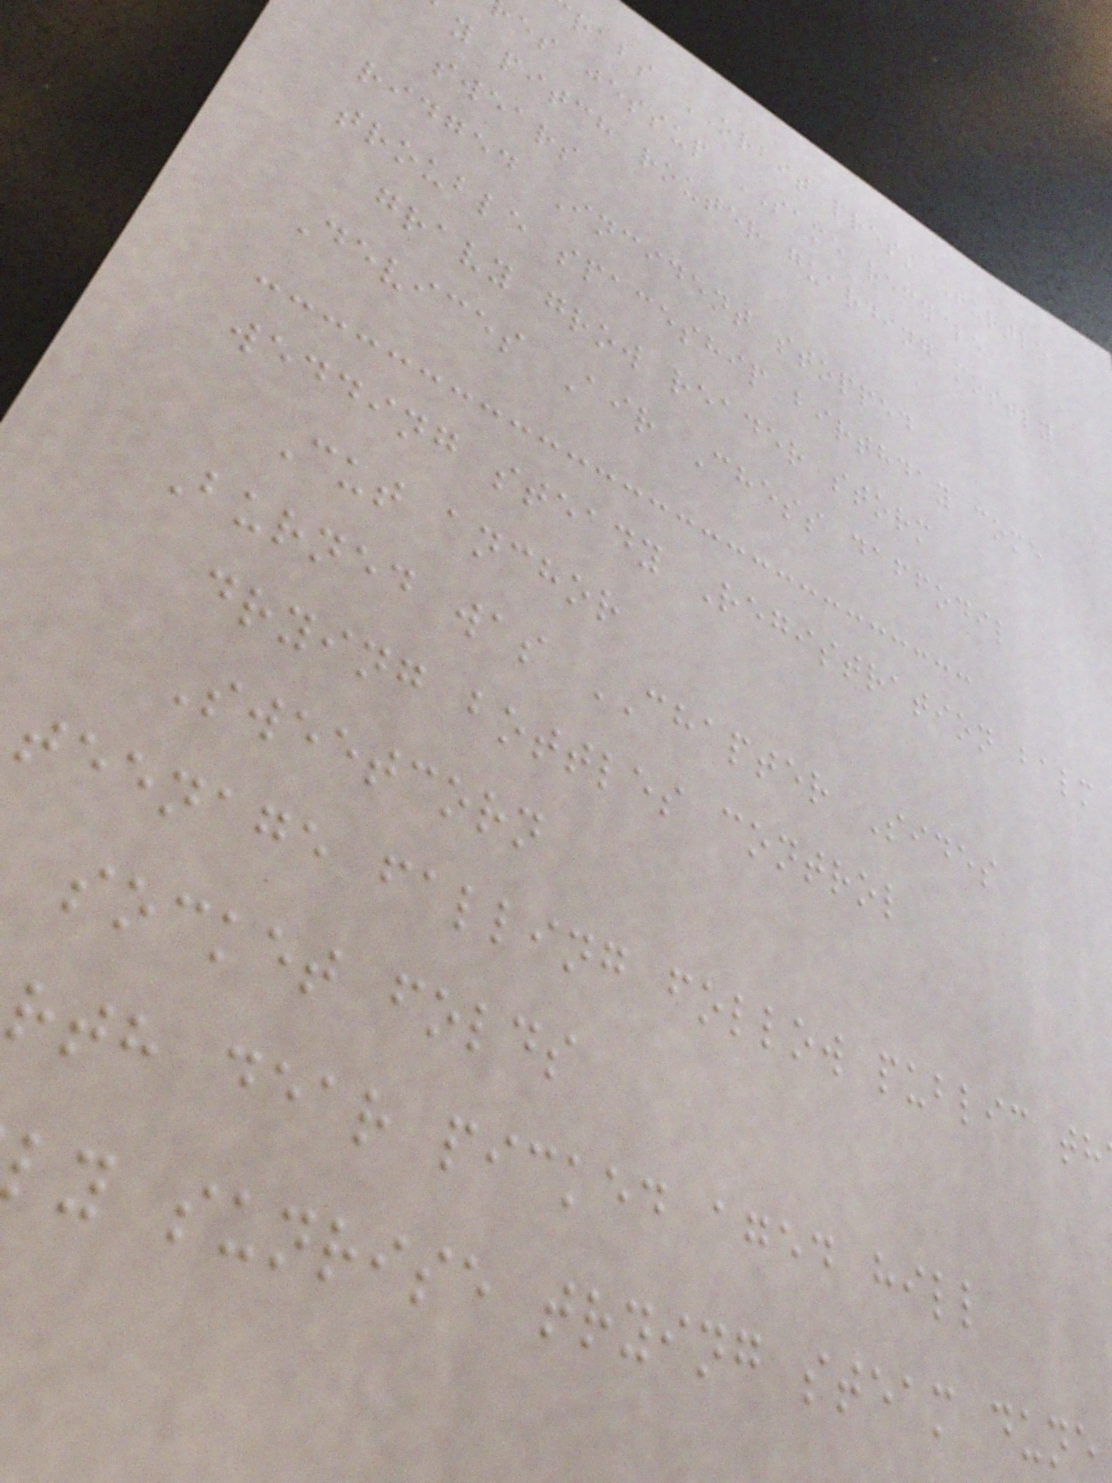rabs ORBIT press Turtle
es jessup SAME recycle
y pitch router guarding mostly
swears
ridged Incident stopped
trouble spaceship birthday come
gravy grow reader storm
Devices Air Chess daffodil
wedding steady Registration balm
Cut anchor
Burned was CHAPTER Sides
drying bottles control
Sweetcorn
teenage falling follow public th
socket folds
rth dear picked aged hill
y sunrise trying steam dune
